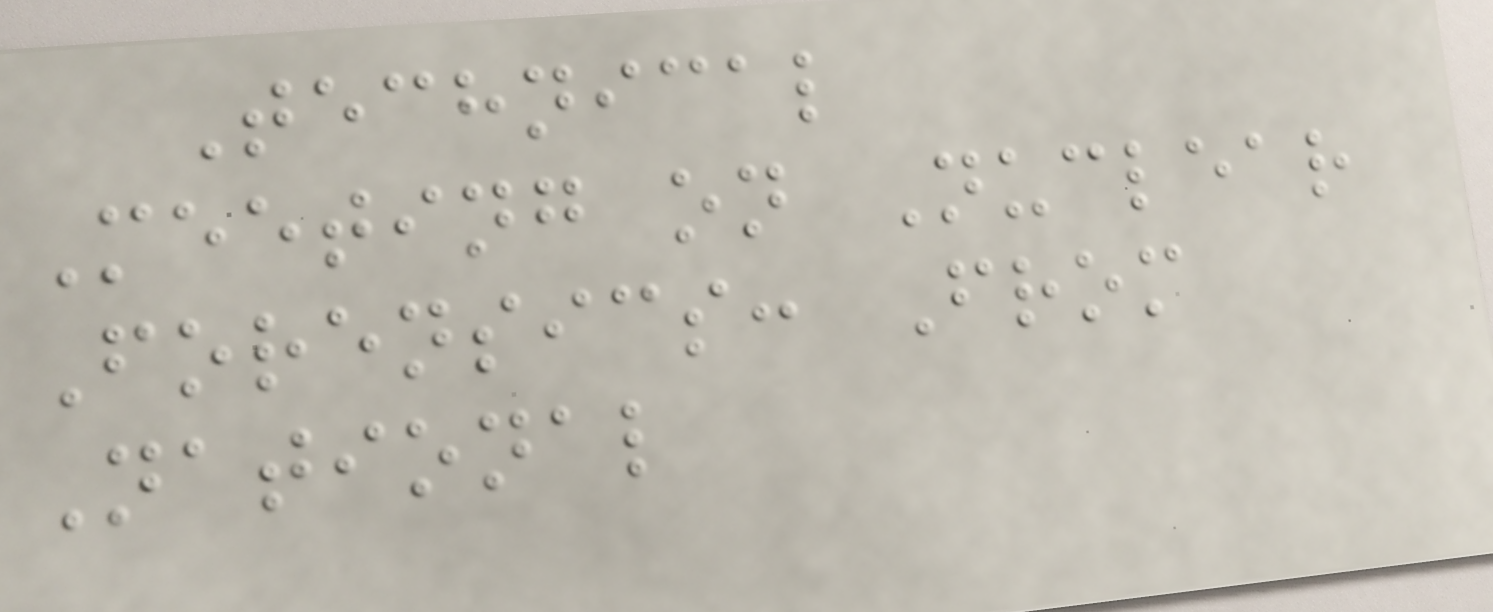Technical
Meeting on Nuclear
Forensics: From
National
